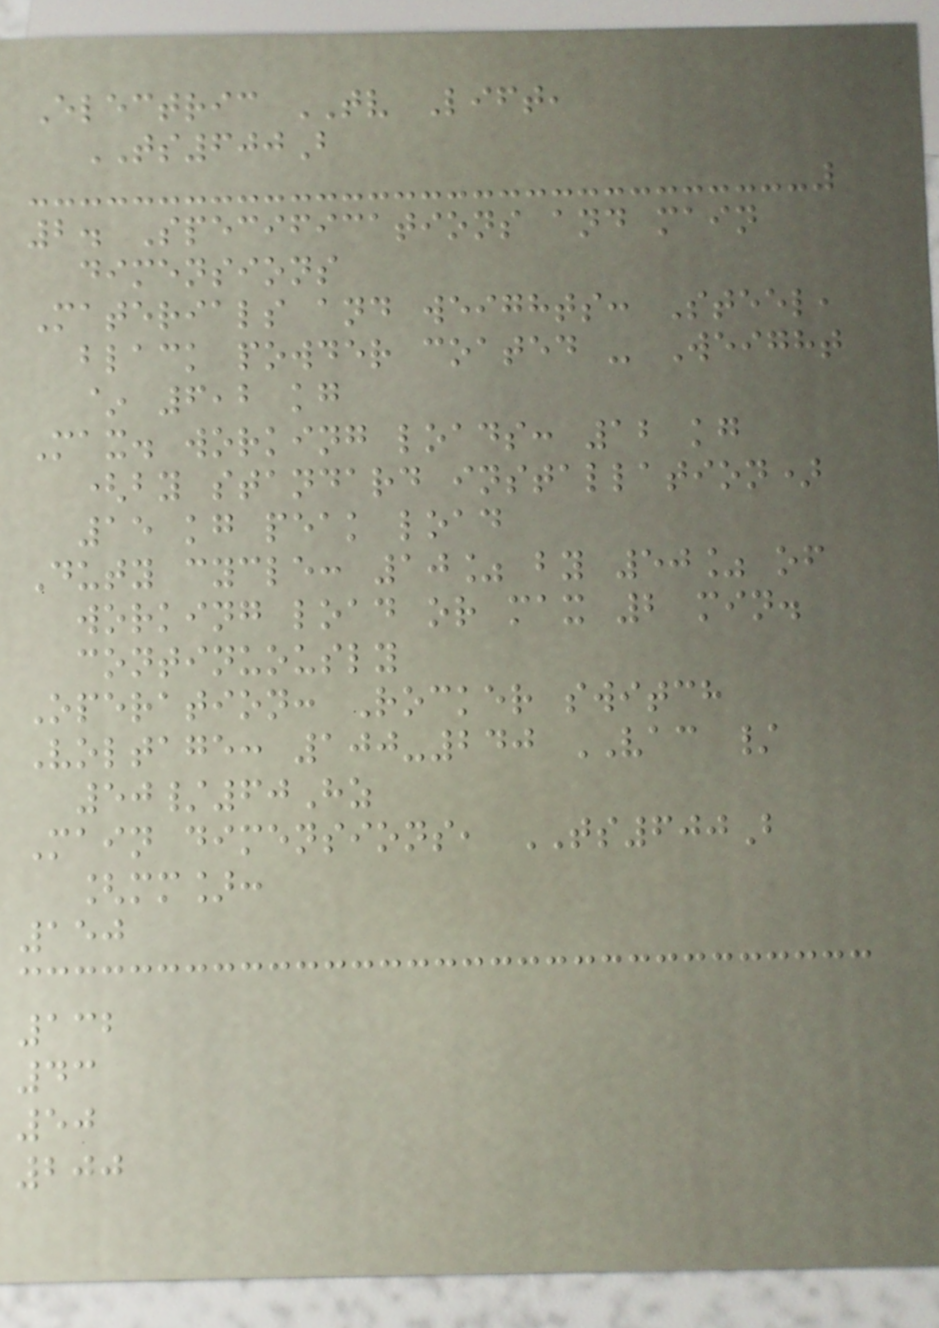Electric TV Lift,
TS600B
2. Specifications and main
dimensions
Materials and weights: Steel,
black powder coated - Weight
~ 6,2 kg
Max. working loads: 12 kg
(by standard installation)
15 kg peak load
Duty cycle: 10% by 50% of
working load or max 2 min.
continuously
Operation: Rocker switch
Voltage: 100-240 VAC /
50/60Hz
Main dimensions, TS600B
[mm]:
150
132
43
50
200
